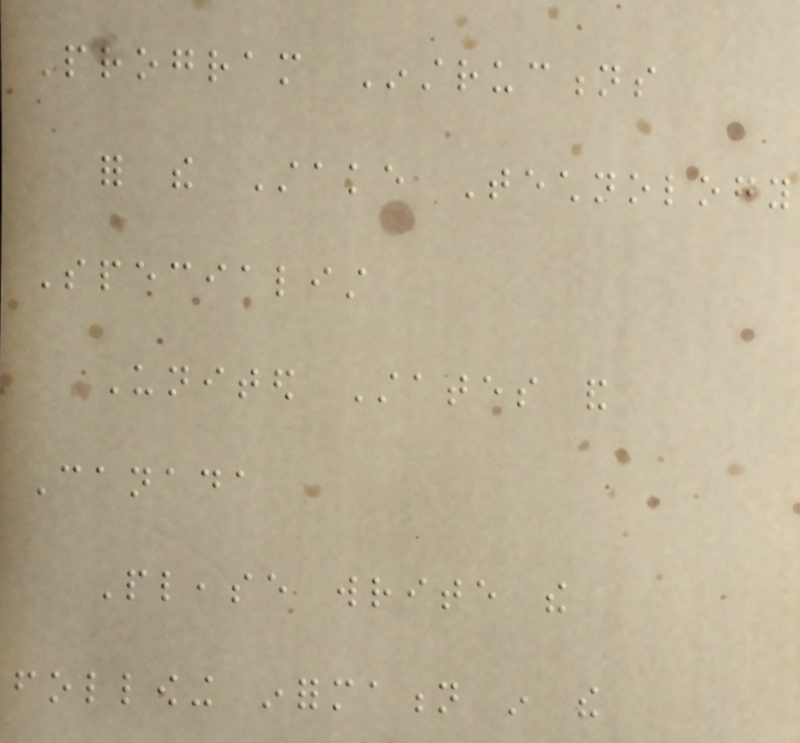Program Instructions
for the Stake Technology
Specialist
United States and
Canada
Please write the
following information in the
